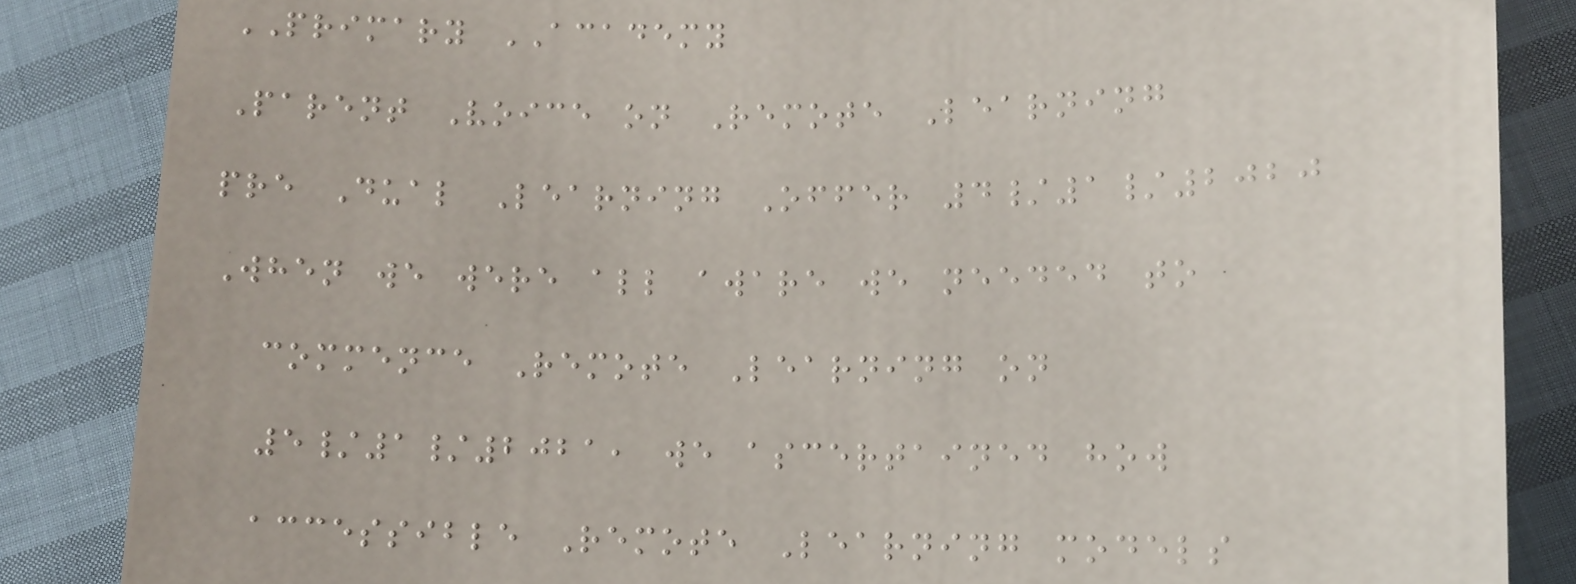PRIMARY ACADEMY
Parent Voice on Remote Learning
pre Dual Learning Offer 4/1/2020
When we were all aware we needed to
commence Remote Learning on
5/1/2021, we ascertained how
accessible Remote Learning models
